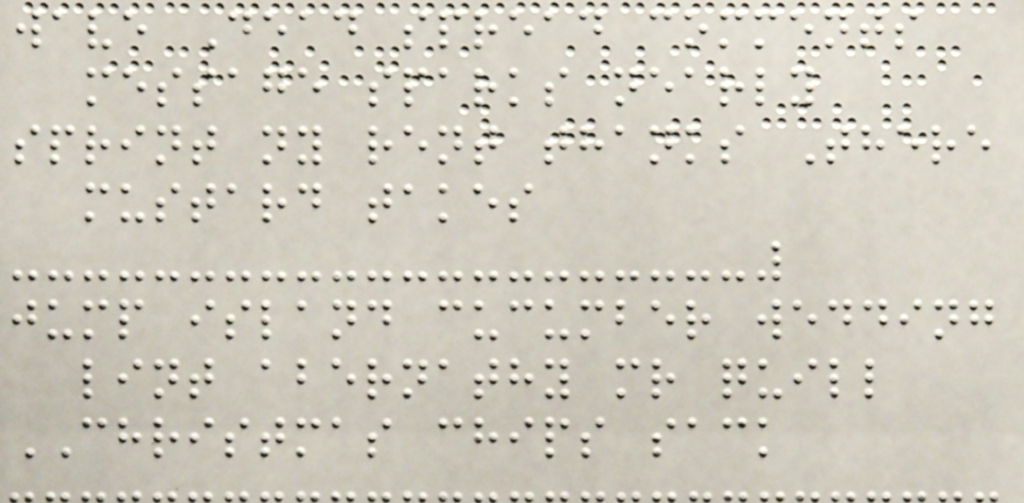wave Dead spread comments
message sparks nearly
sprint ny rent thanks There
mustard takes
jump island cucumber wedding
lint abernathy mr quill
CHRISTMAS chips sack
